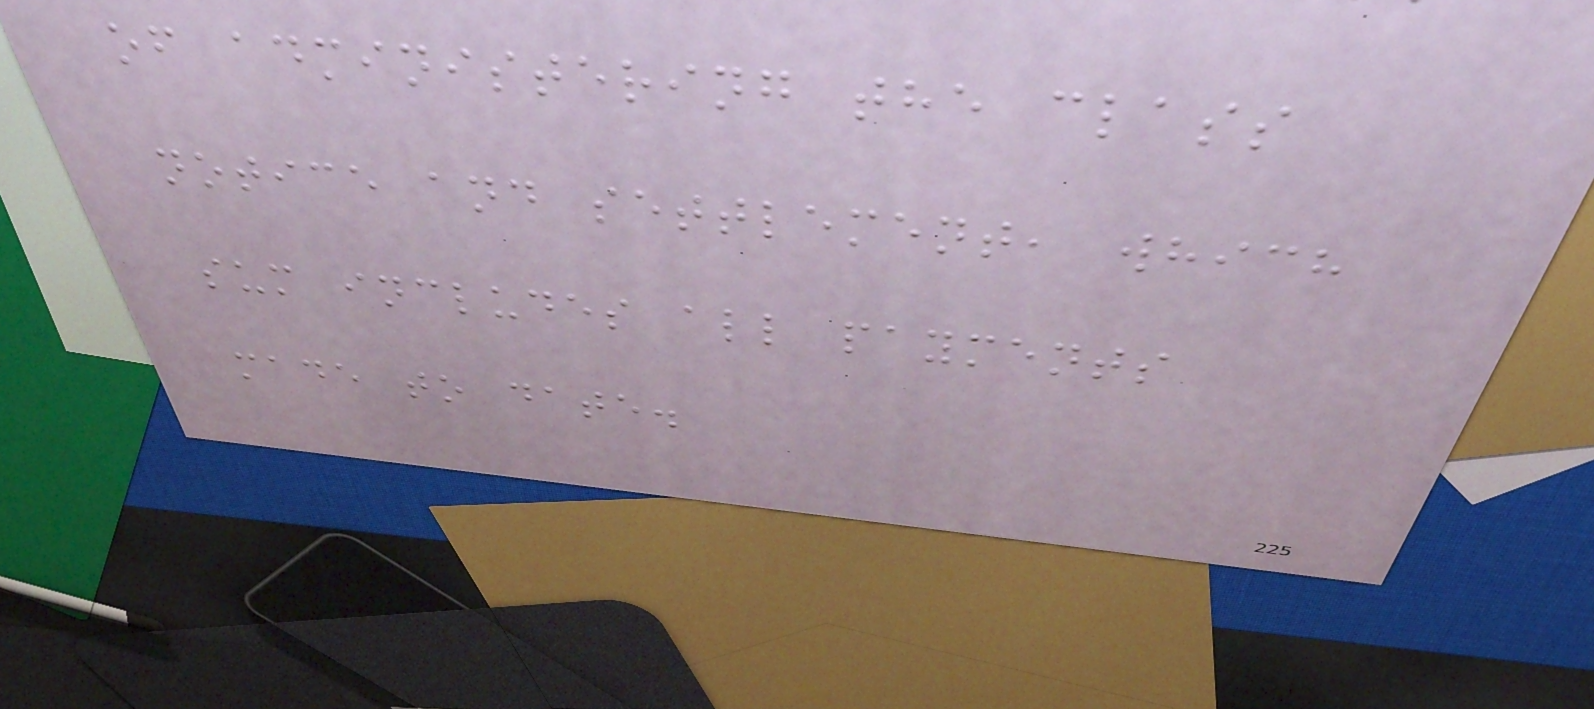of administering the class
notice and settlement, which
sum includes all payments
made to date.
